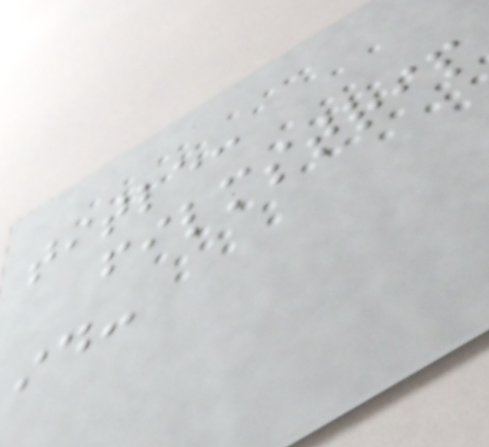title:
filmstrip
id:
